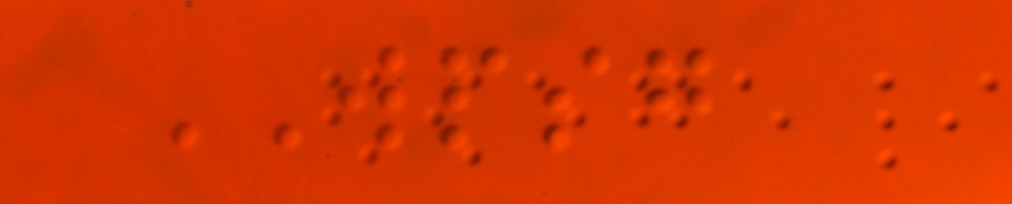WPSG
